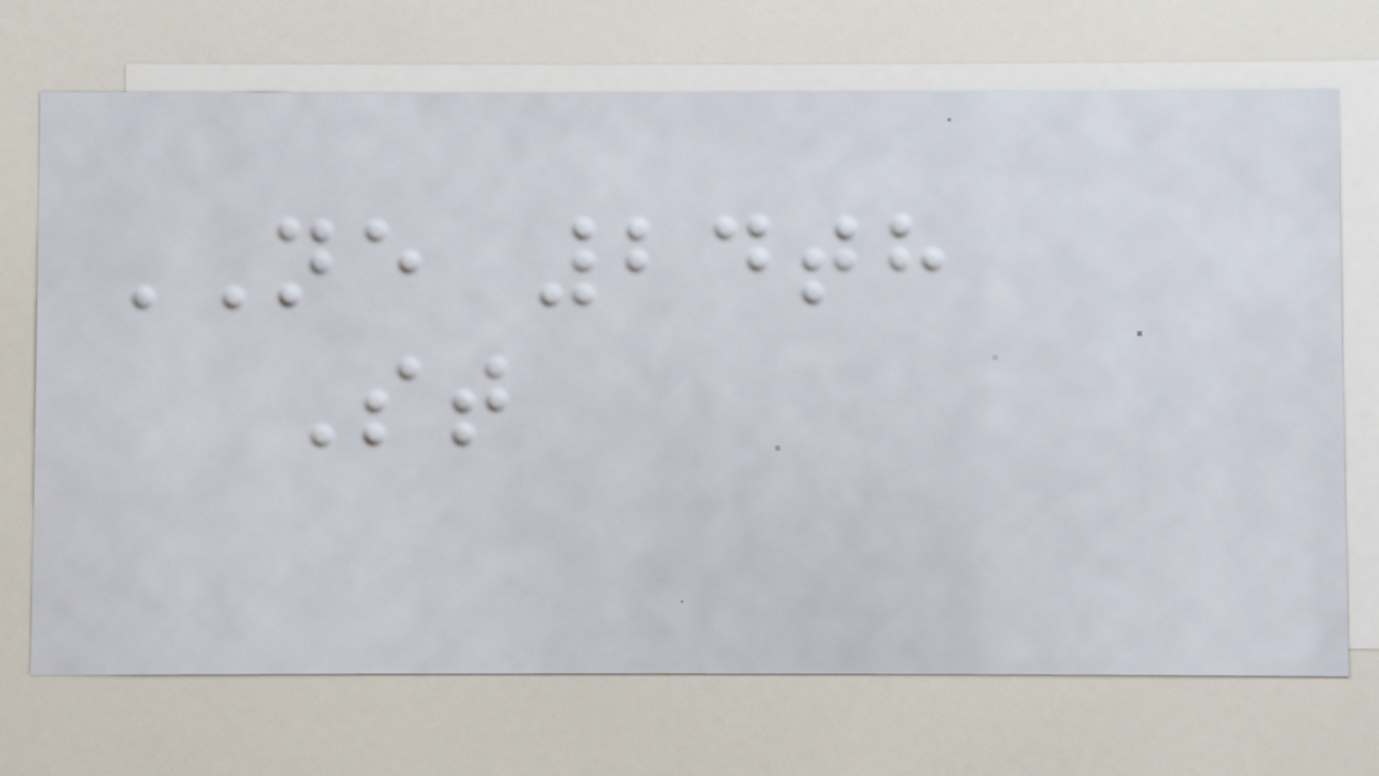NE 24th
St
